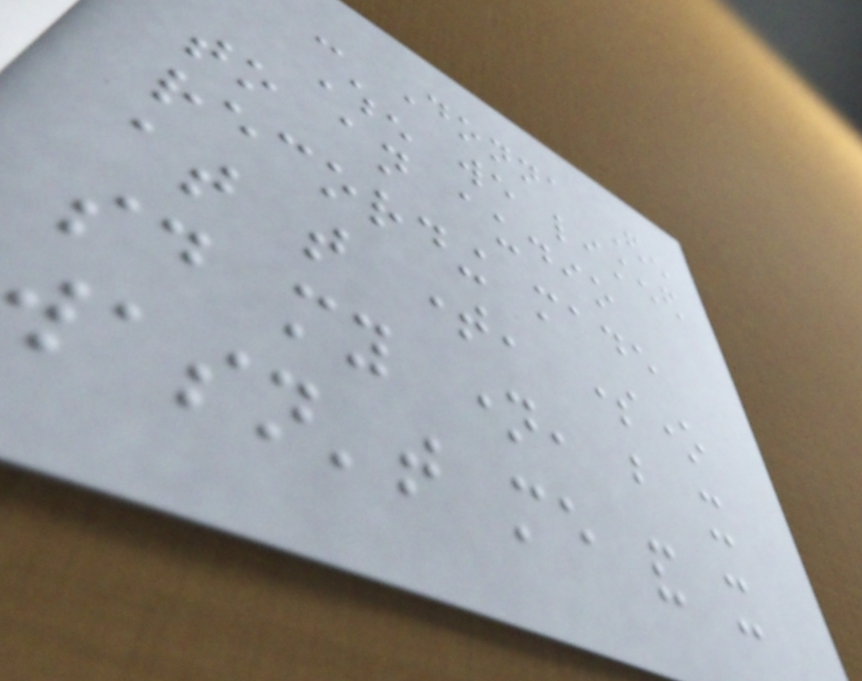- Donna Eden
When we listened
to an audio
recording made
at that time, someone
said my name, but it
wasn't me and it
